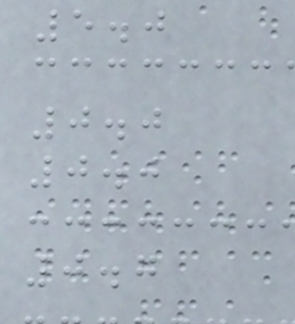5.0
0.0
0.0
0.7
